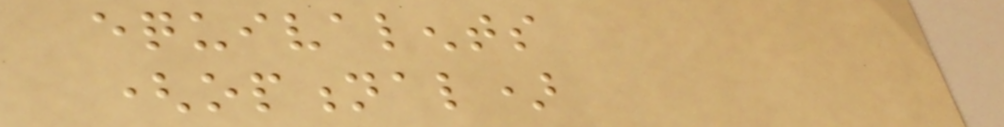equivalents
(optional)
